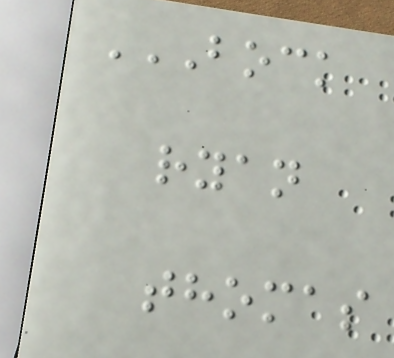BOCK
RYAN
THOMAS
